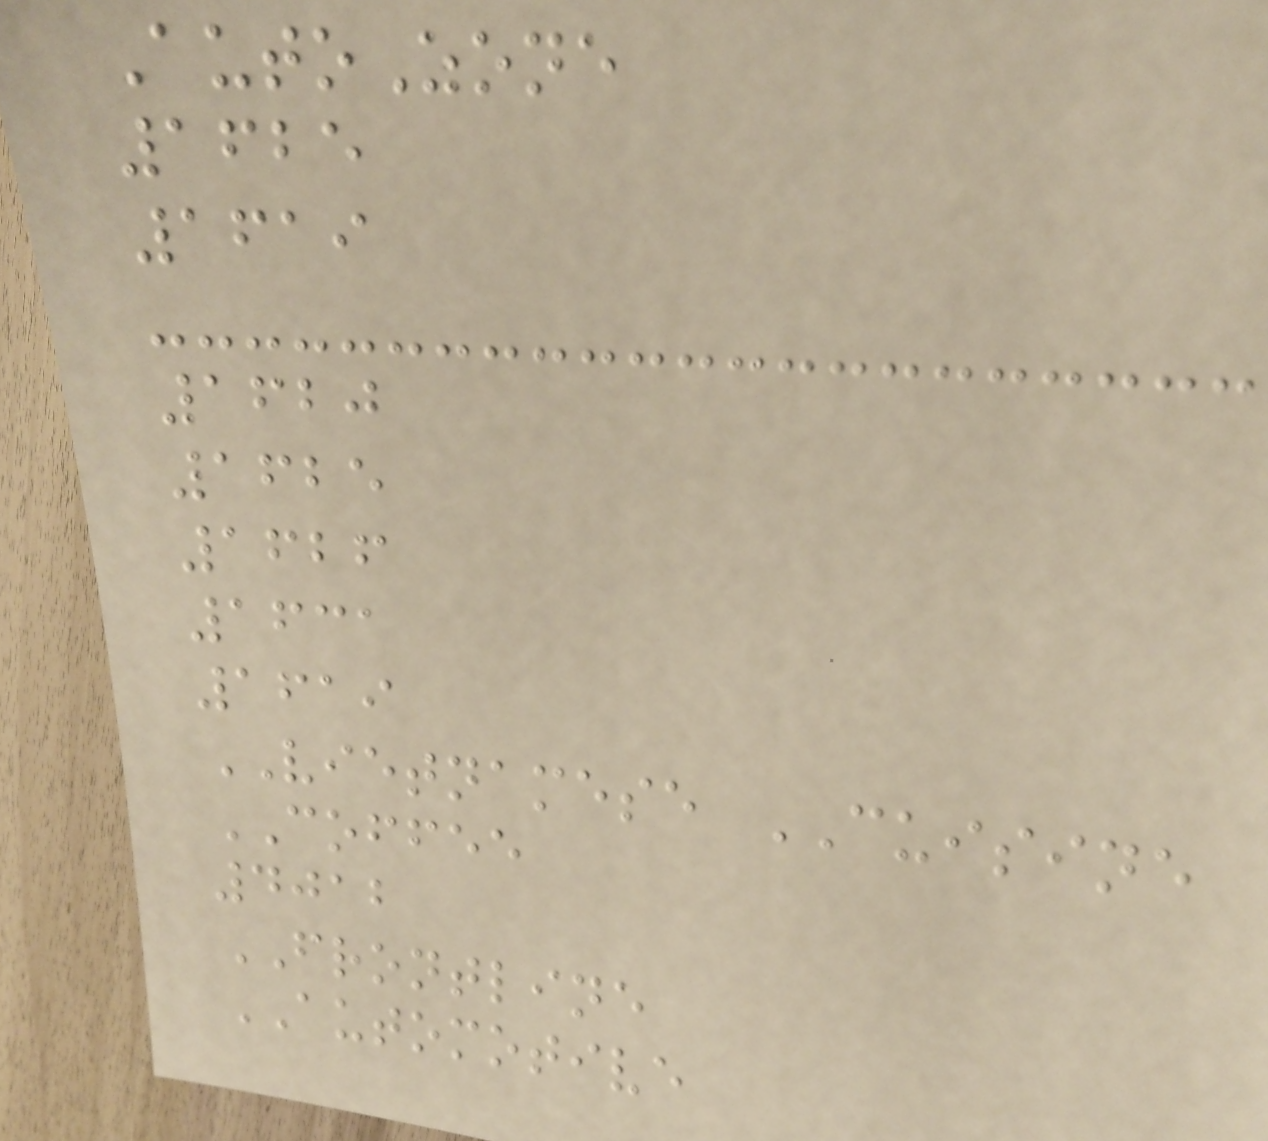AutoZone
1625
1619
1620
1625
1626
1631
1619
VIETNAMESE CUISINE
COFFEE
4012
FRONTLINE
AUTOMOTIVE
